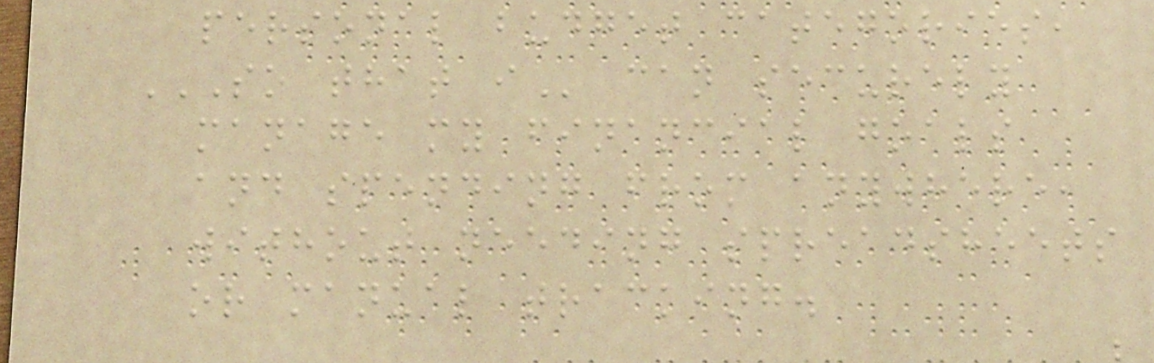personal budget categories,
SO THAT I can securely
manage my financial goals
and spending from anywhere,
without needing spreadsheets
or manual tracking.
